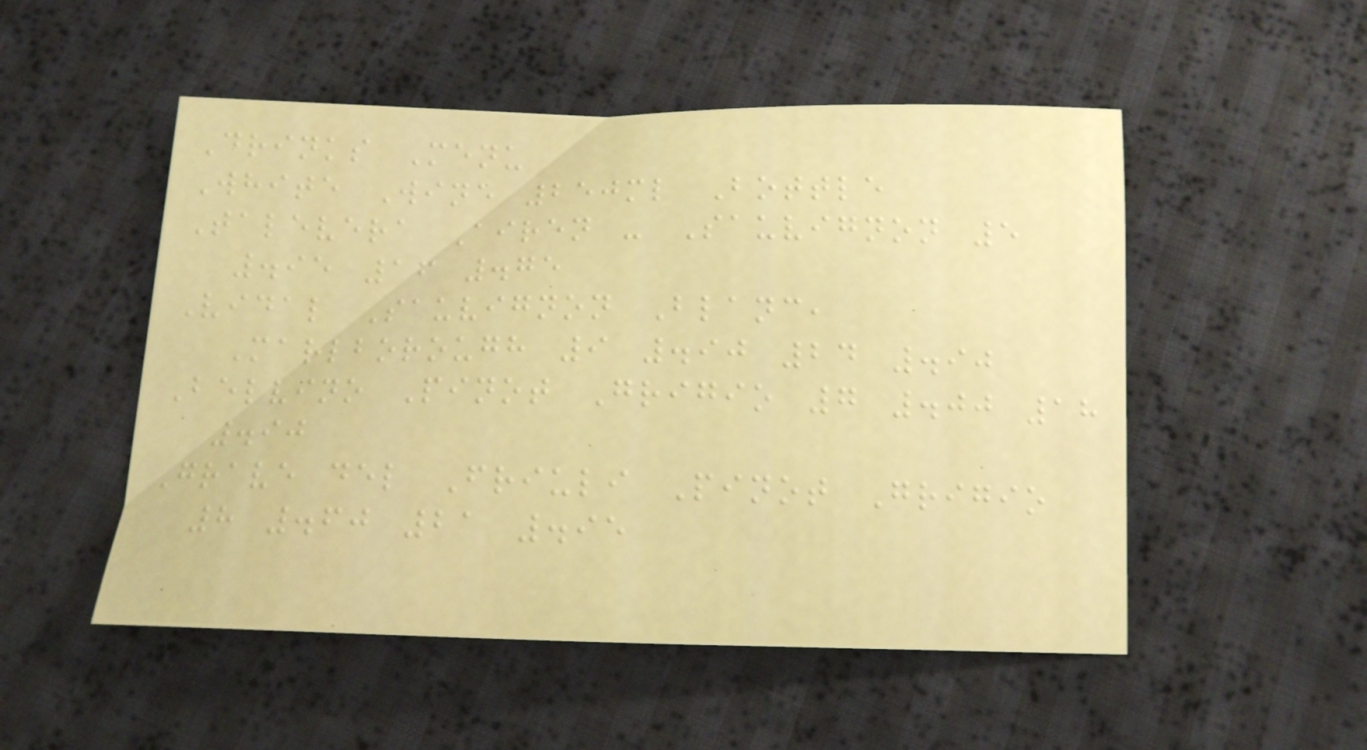Drinks Menu
White Wine 250ml Bottle
Talevera Airen - Sauvignon 5
.95 16 .75
Vidal Sauvignon Blanc,
Marlborough 9 .90 24 .90
Belvino Pinot Grigio 7 .00 18
.90
Grave del Friuli Pinot Grigio
8 .60 21 .95
